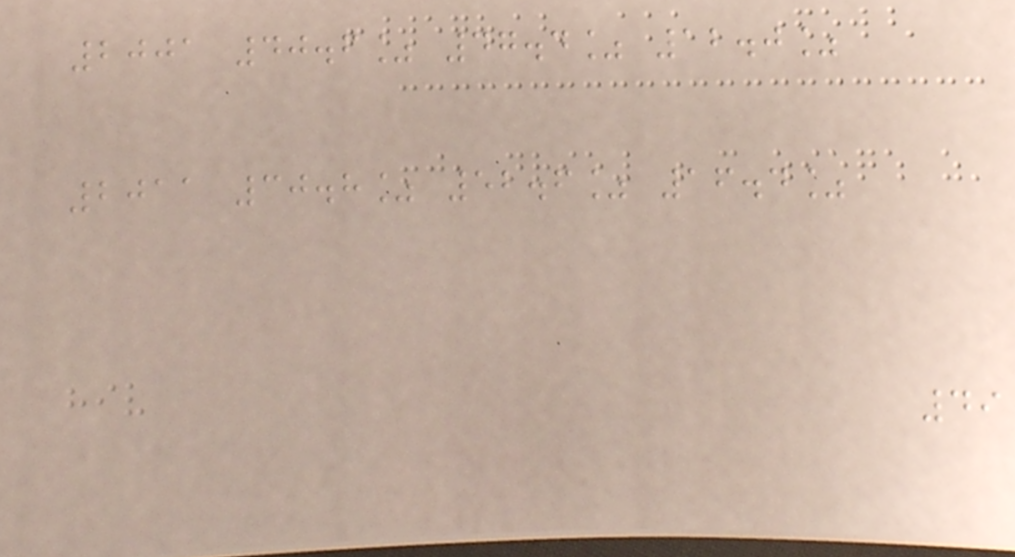2001 40.6% 47.4% 12.0%
2011 30.8% 52.6% 16.4%
49
